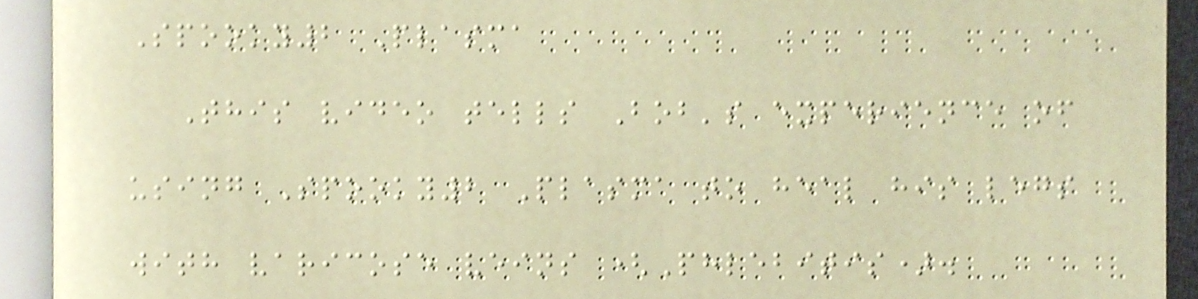Spooky2 Plasma
This video tells Bob's experience of
using Spooky2 Plasma to heal his legs
with varicose veins (Phlebitis).
